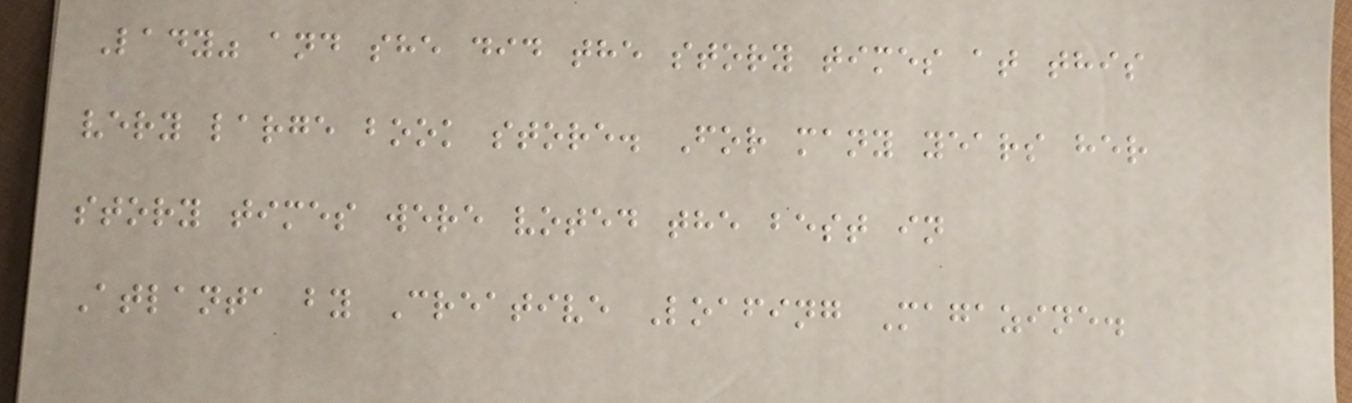Lady" and she did the story times at this
very large book store. For many years her
story times were voted the best in
Atlanta by Creative Loafing Magazine.
